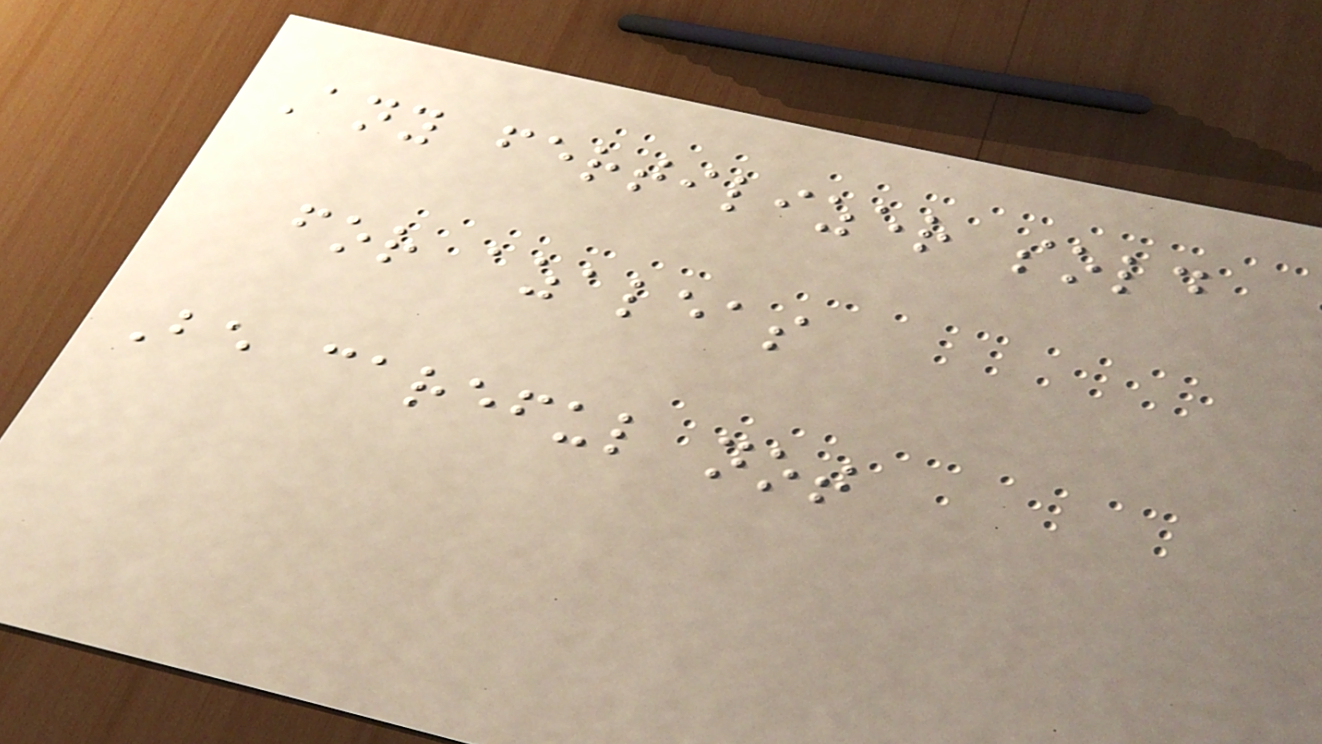Any fertilizer sold
for azaleas
Be careful not
